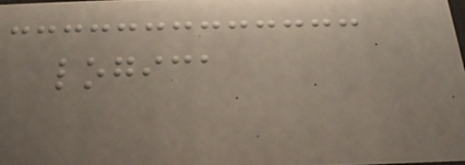logica
